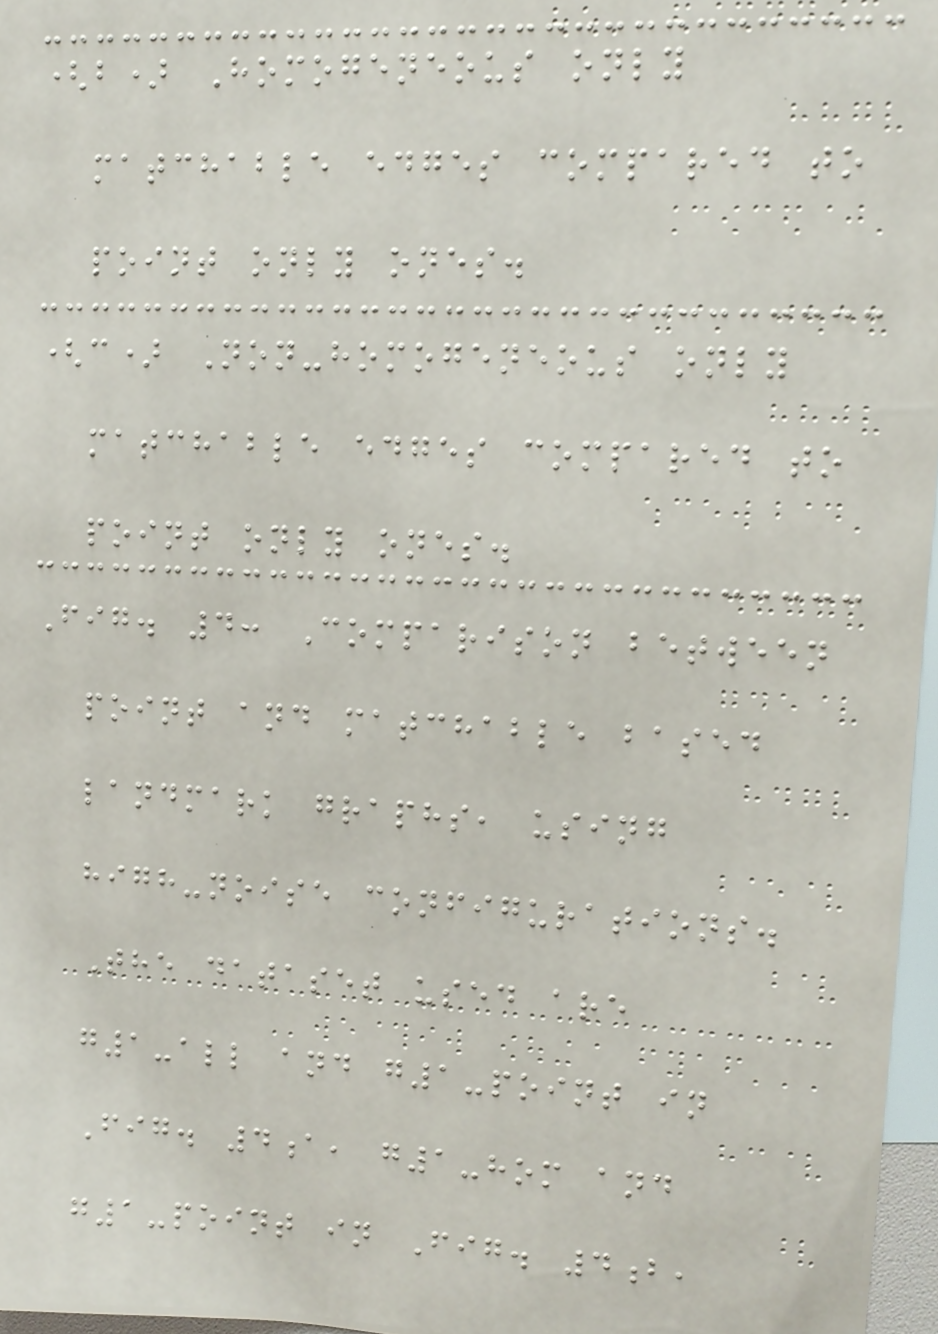(b) Homogeneous only
matchable edges compared to
point only ones.
(c) Non-homogeneous only
matchable edges compared to
point only ones.
Fig. 4: Comparison between
point and matchable based
landmark graphs, using
high-noise configurations.
The dataset used are
g1-all and g1-point in
Fig. 4a, g1-hom and
g1-point in Fig. 4b,
